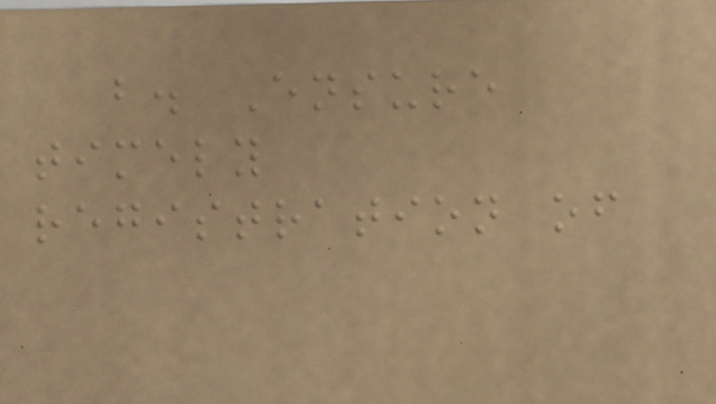b. Ensure
timely
registration of
